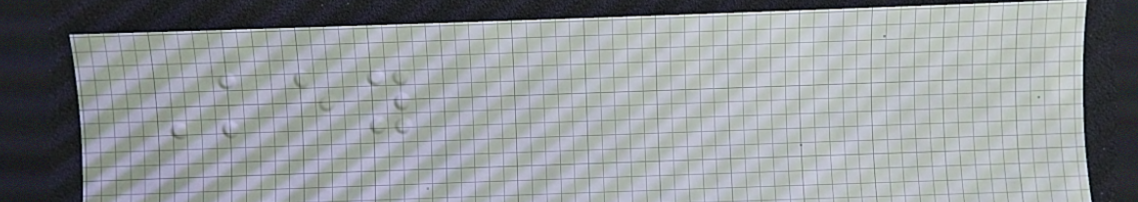Key
